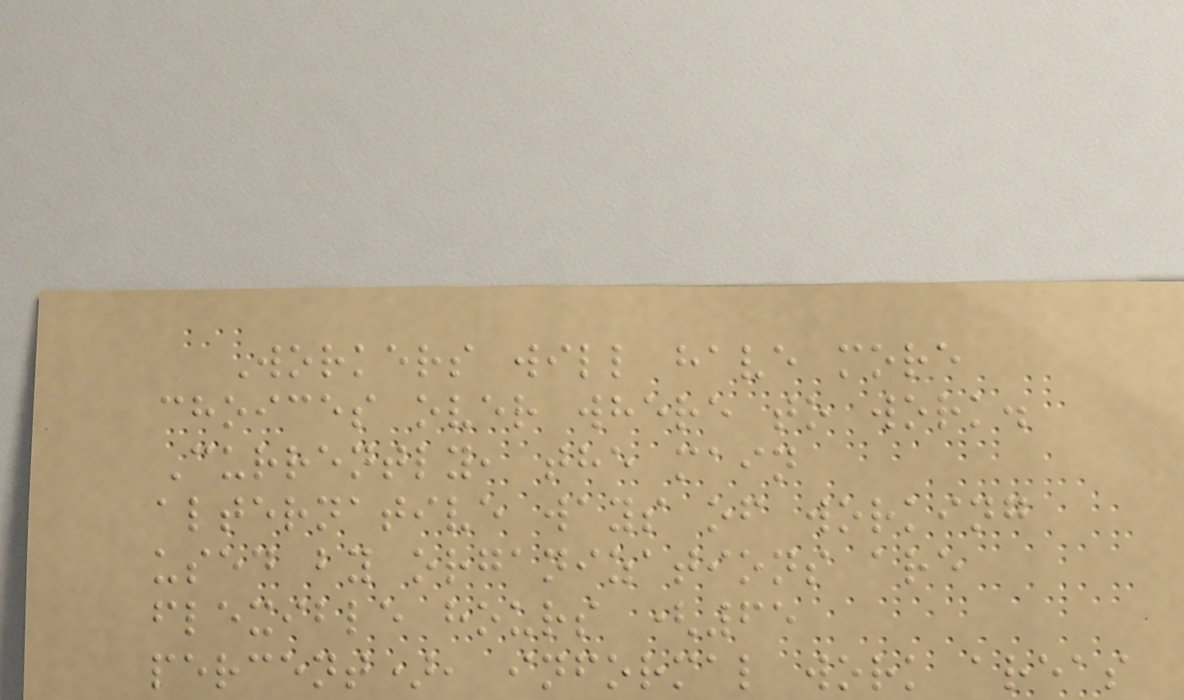Workers will have more
choices over where to work.
Currently, the main
alternative ways of working
used by organizations are
flexible hours (65
percent), informal work areas
